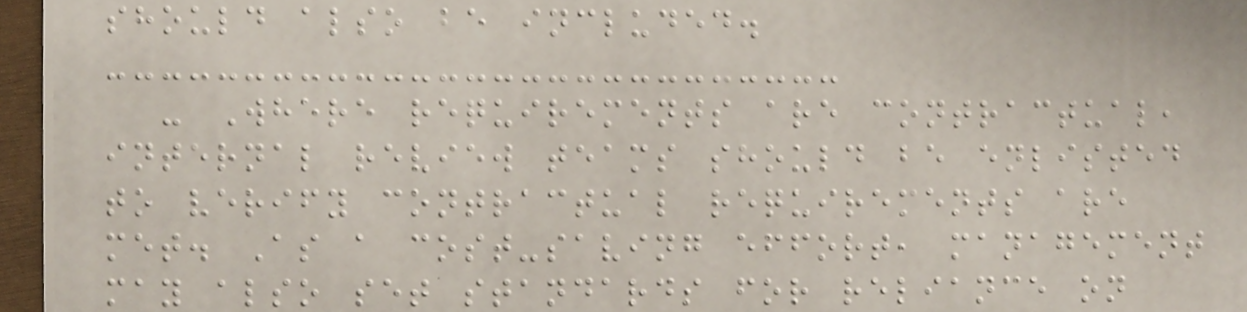should also be included.
- Where requirements are contractual,
internal review teams should be enlisted
to verify contractual requirements are
met. As a cost-saving effort, management
may also set standards for reliance on
